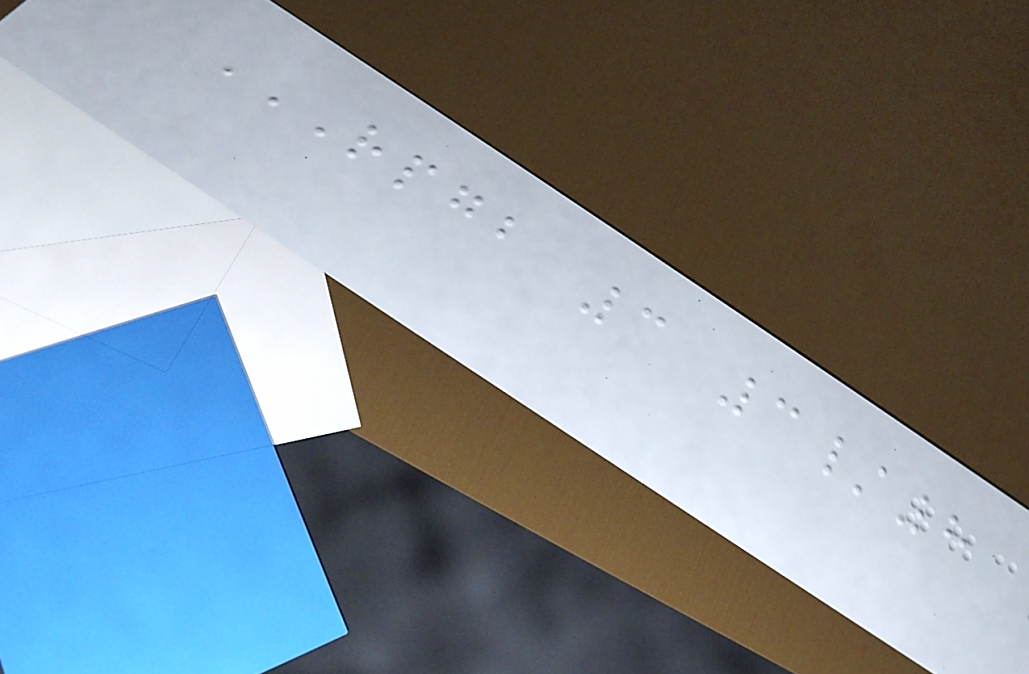RPGB 3 3/8
